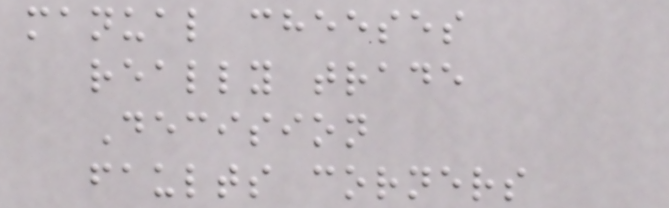manual cheeses
really trade
Decision
faults corners
